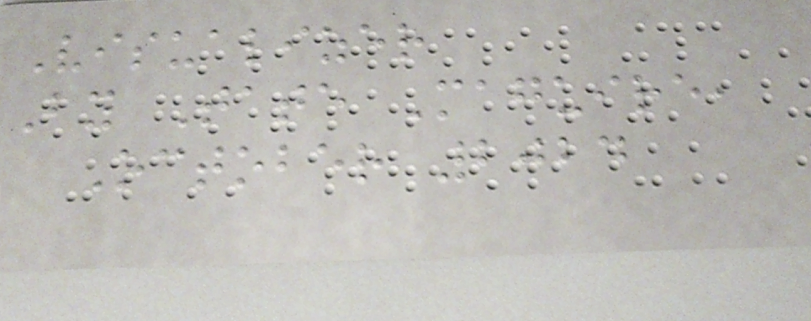Visualizer
By Tate Maguire,
October 2024
